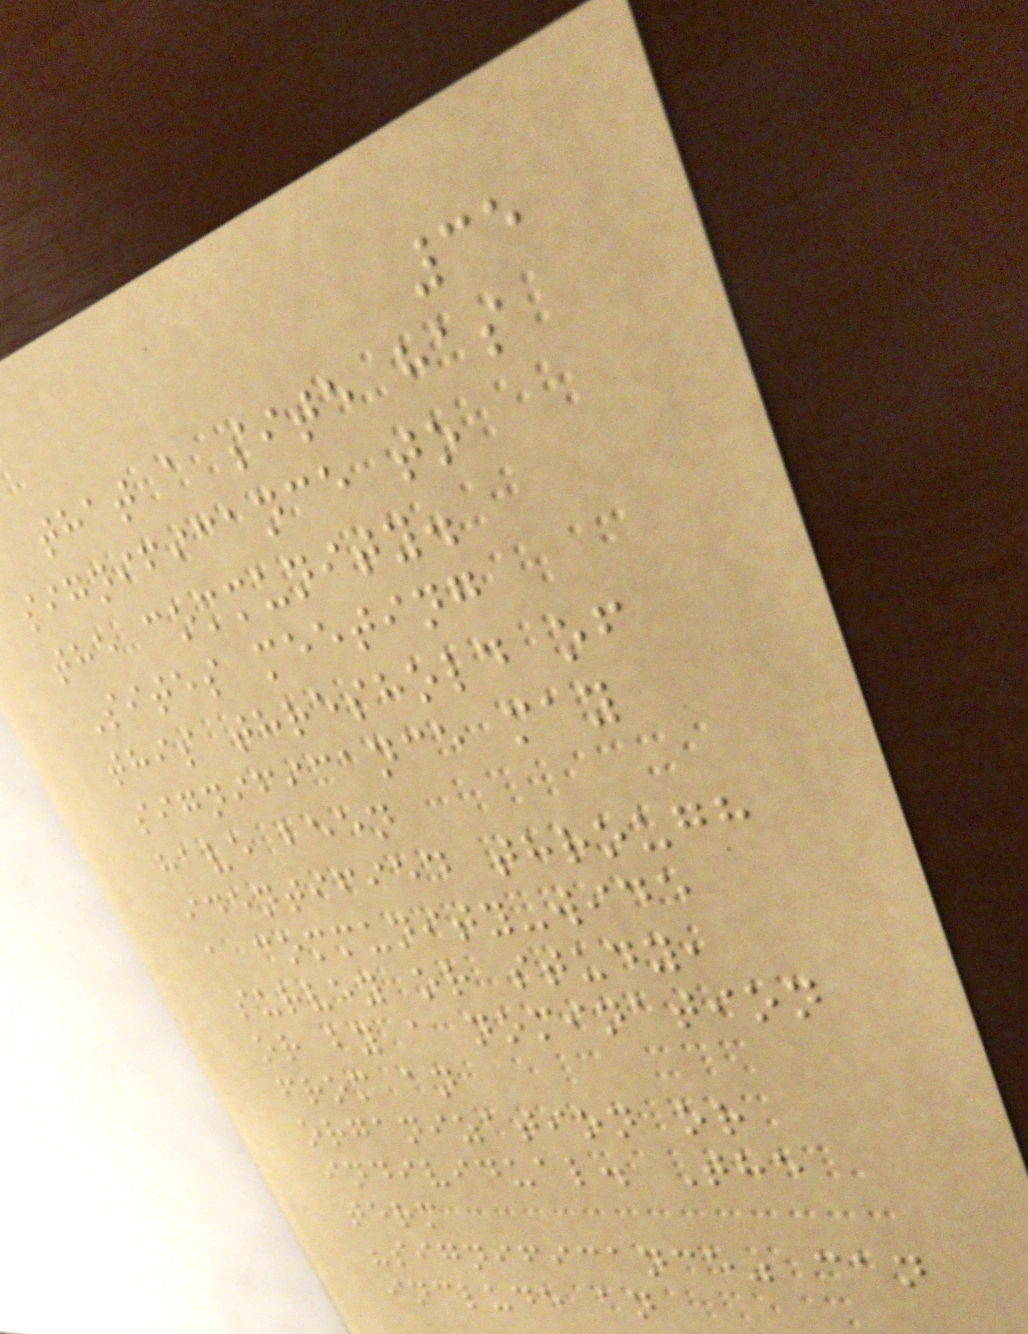35
that a site has
significance to
the community.
Sites meeting
this threshold of
significance may
have been
identified through
a community-wide
survey or study,
or by a nomination
from an
organization or
individual. The
term
"significance" can
include an
